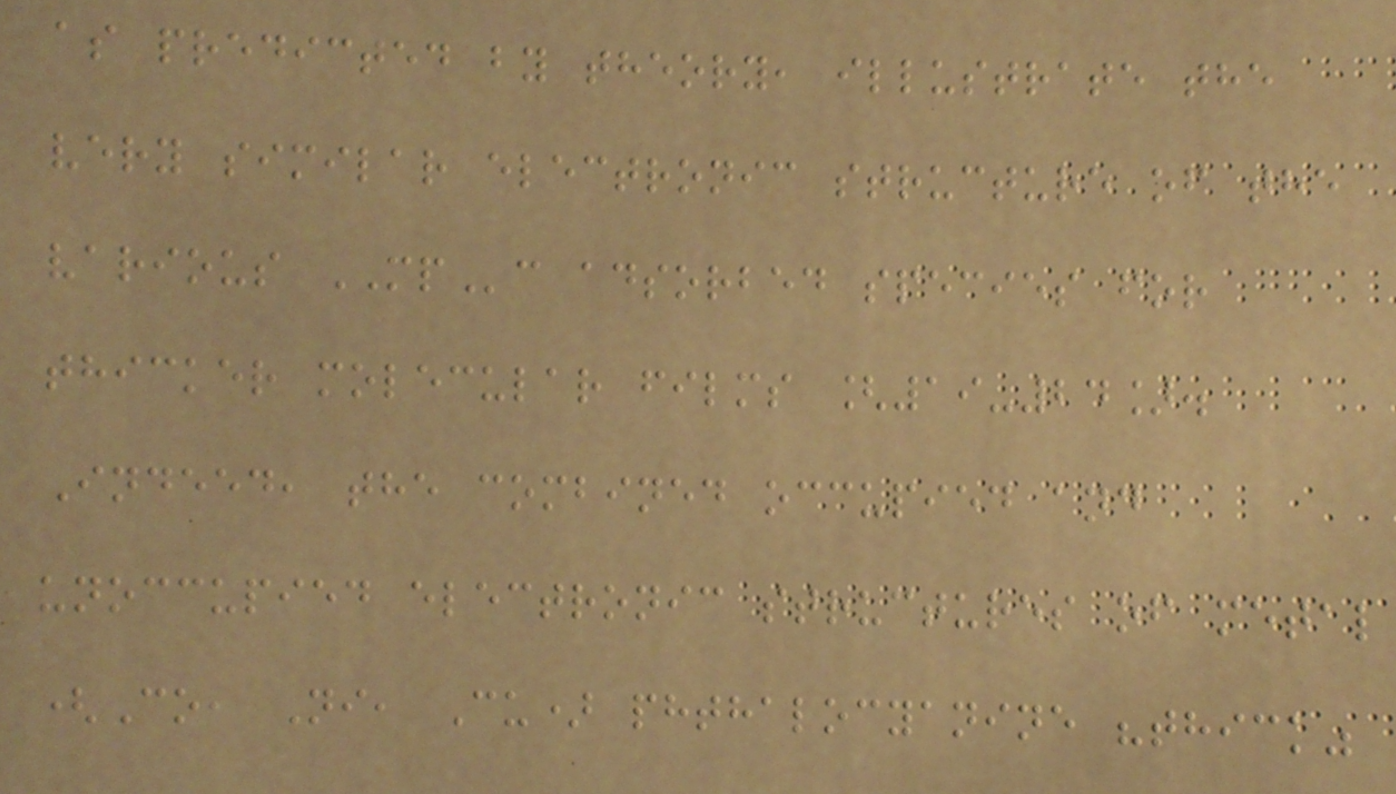as predicted by theory, illustrate the
very similar electronic structure of the
various MPc adsorbed species for
thicker molecular films [19-24].
Indeed, the combined occupied and
unoccupied electronic structures of metal
(Co, Ni, Cu) phthalocyanine "thick"
